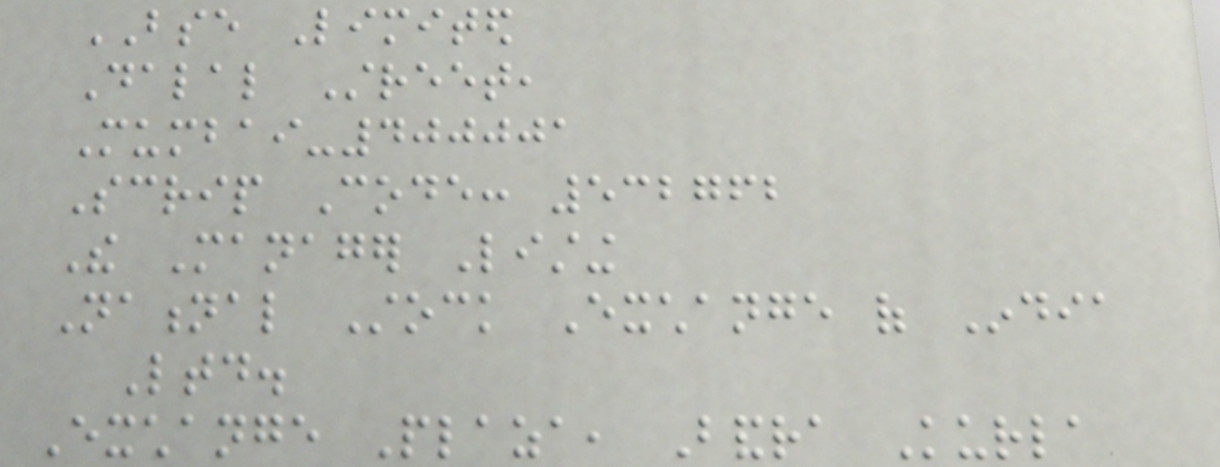BSE Limited
Dalal Street,
Mumbai-400001
Scrip Code: 532762
The Manager Listing
National Stock Exchange of India
Ltd.
Exchange Plaza, Bandra Kurla
